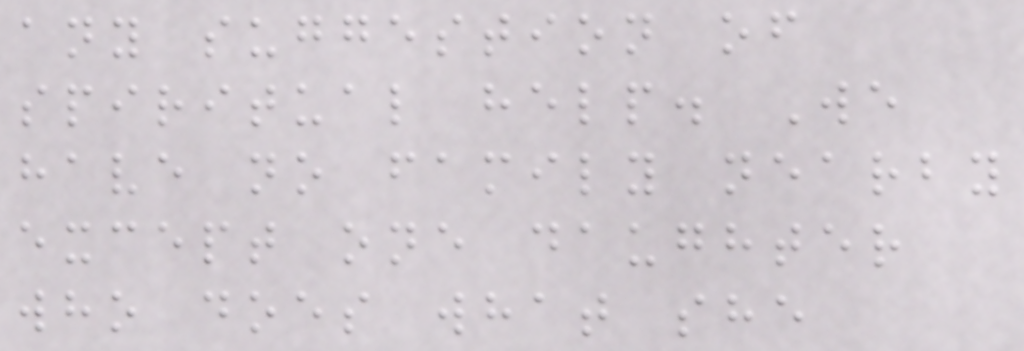any suggestion of
spiritual help. We
have no family nearby
except one daughter
who does what she
